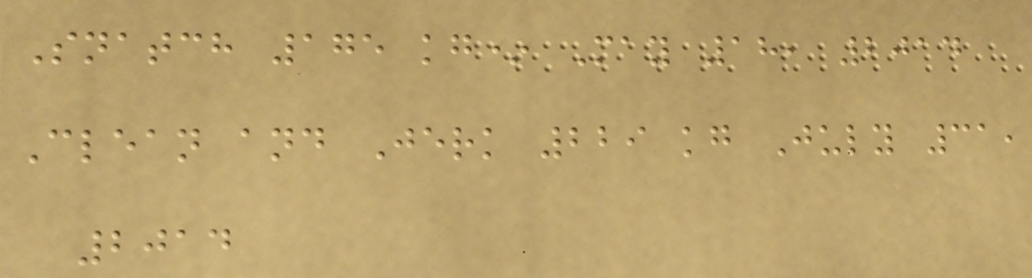Snatch 175 kg* May 18, 2014
Clean and Jerk 229 kg July 31,
2014
